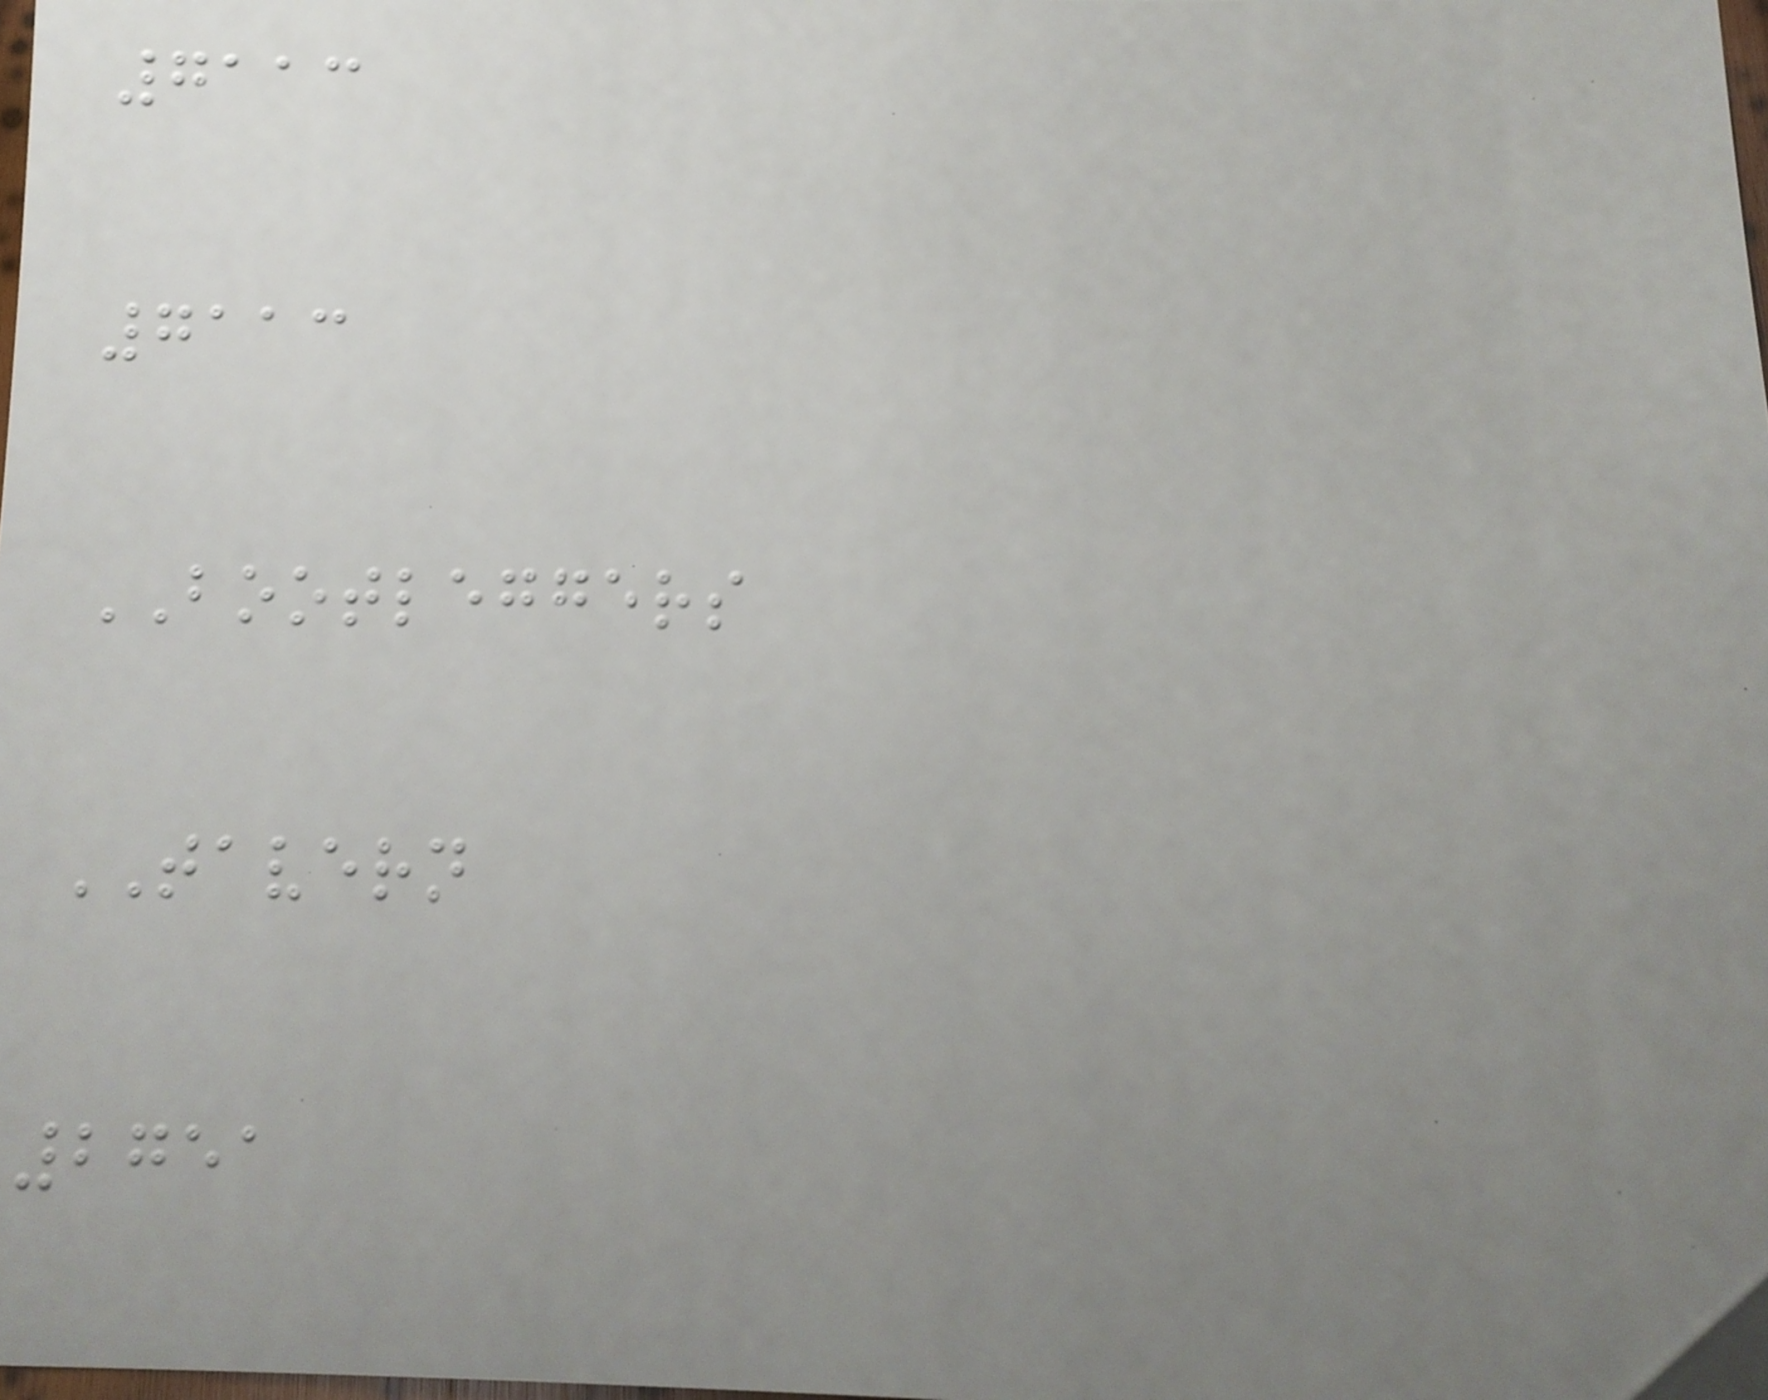7113
7113
BOOTLEGGERS
TAVERN
2751
